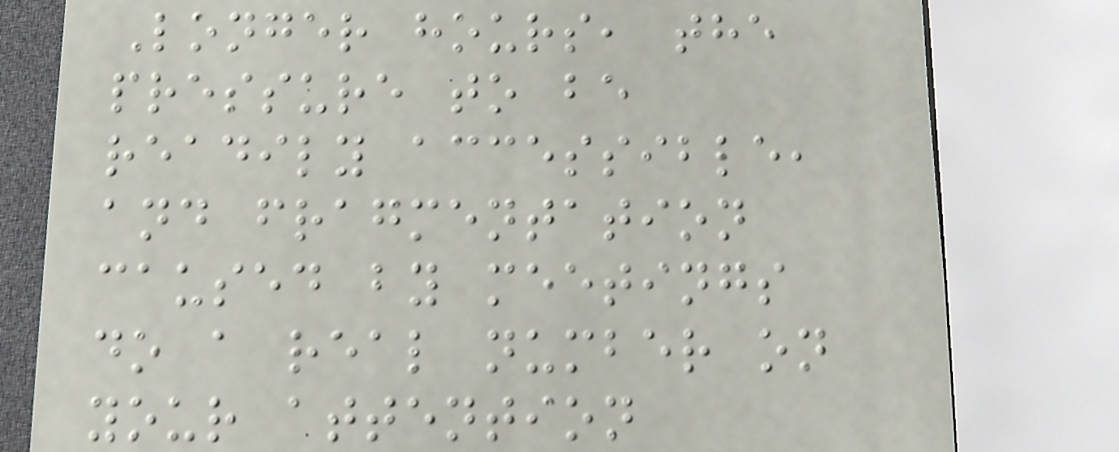Longer hours, the
pressure to be
readily accessible,
and fragmentation
caused by meetings
do a real number on
your attention
